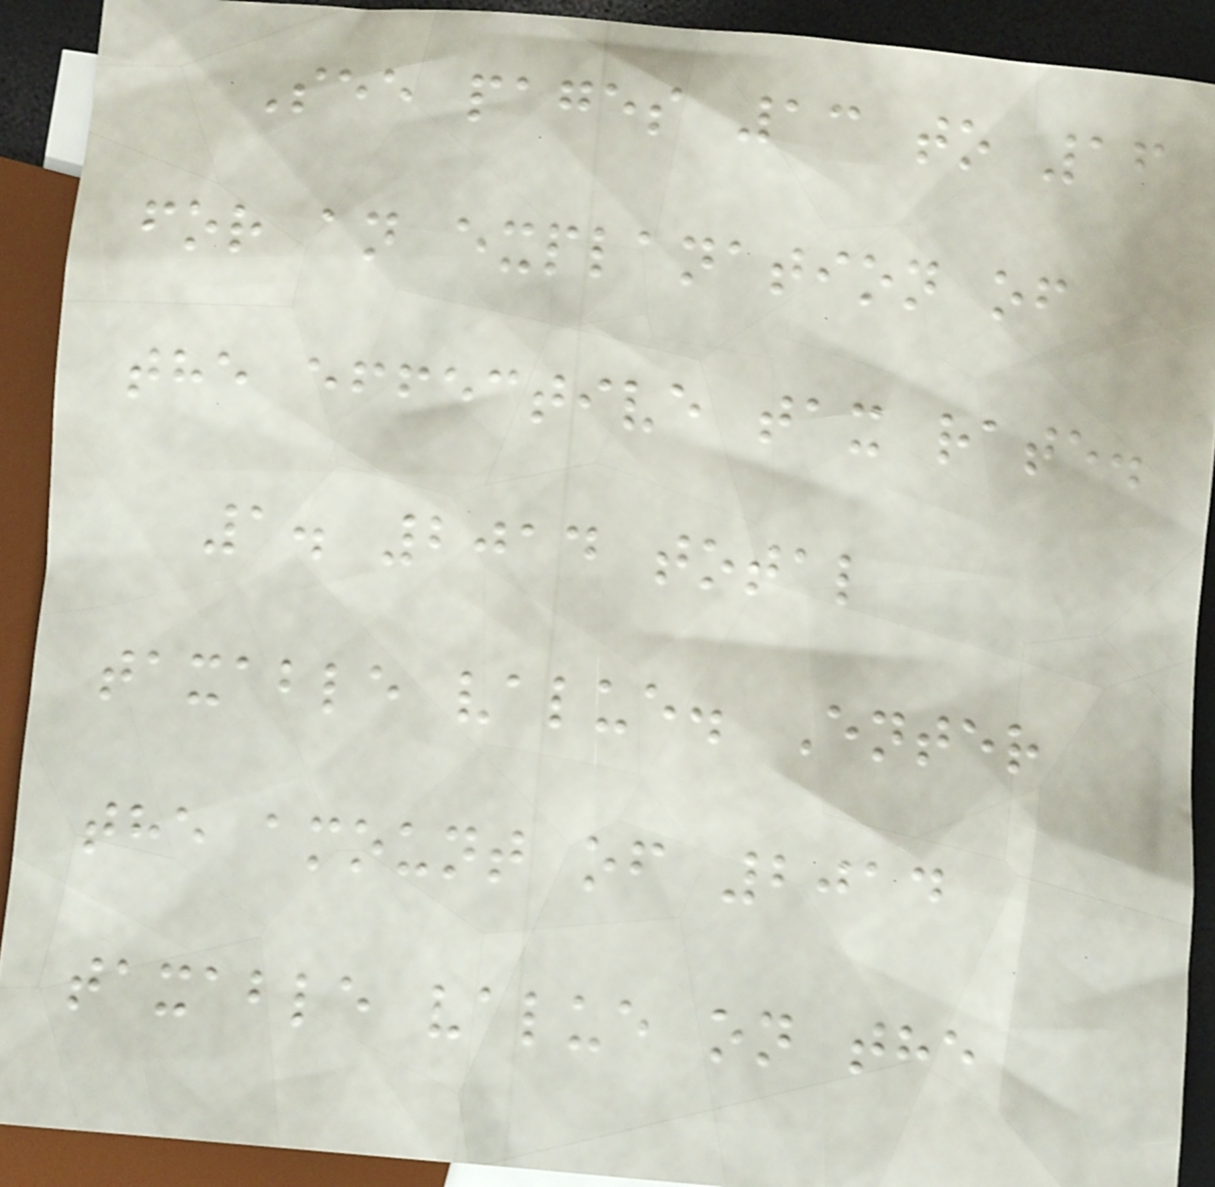See pages 13 to 16
for an explanation of
the effective tax rate.
1. 2014 total
taxable value. Enter
the amount of 2014
taxable value on the
